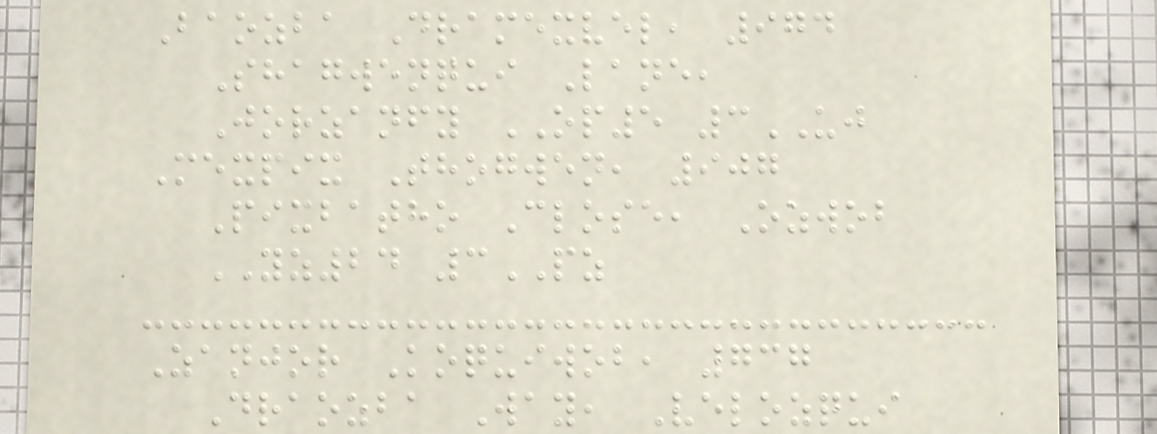Baozba Dramexvel, 974
Shagwenqui Lane,
Jorzanfy OP5 3UJ
Mexpix Thogwen, 907
Pixbatho Close, Ozwob
YZ24 3PZ
Zanjor Koquiwob, 737
Draozba Way, Velozqui
